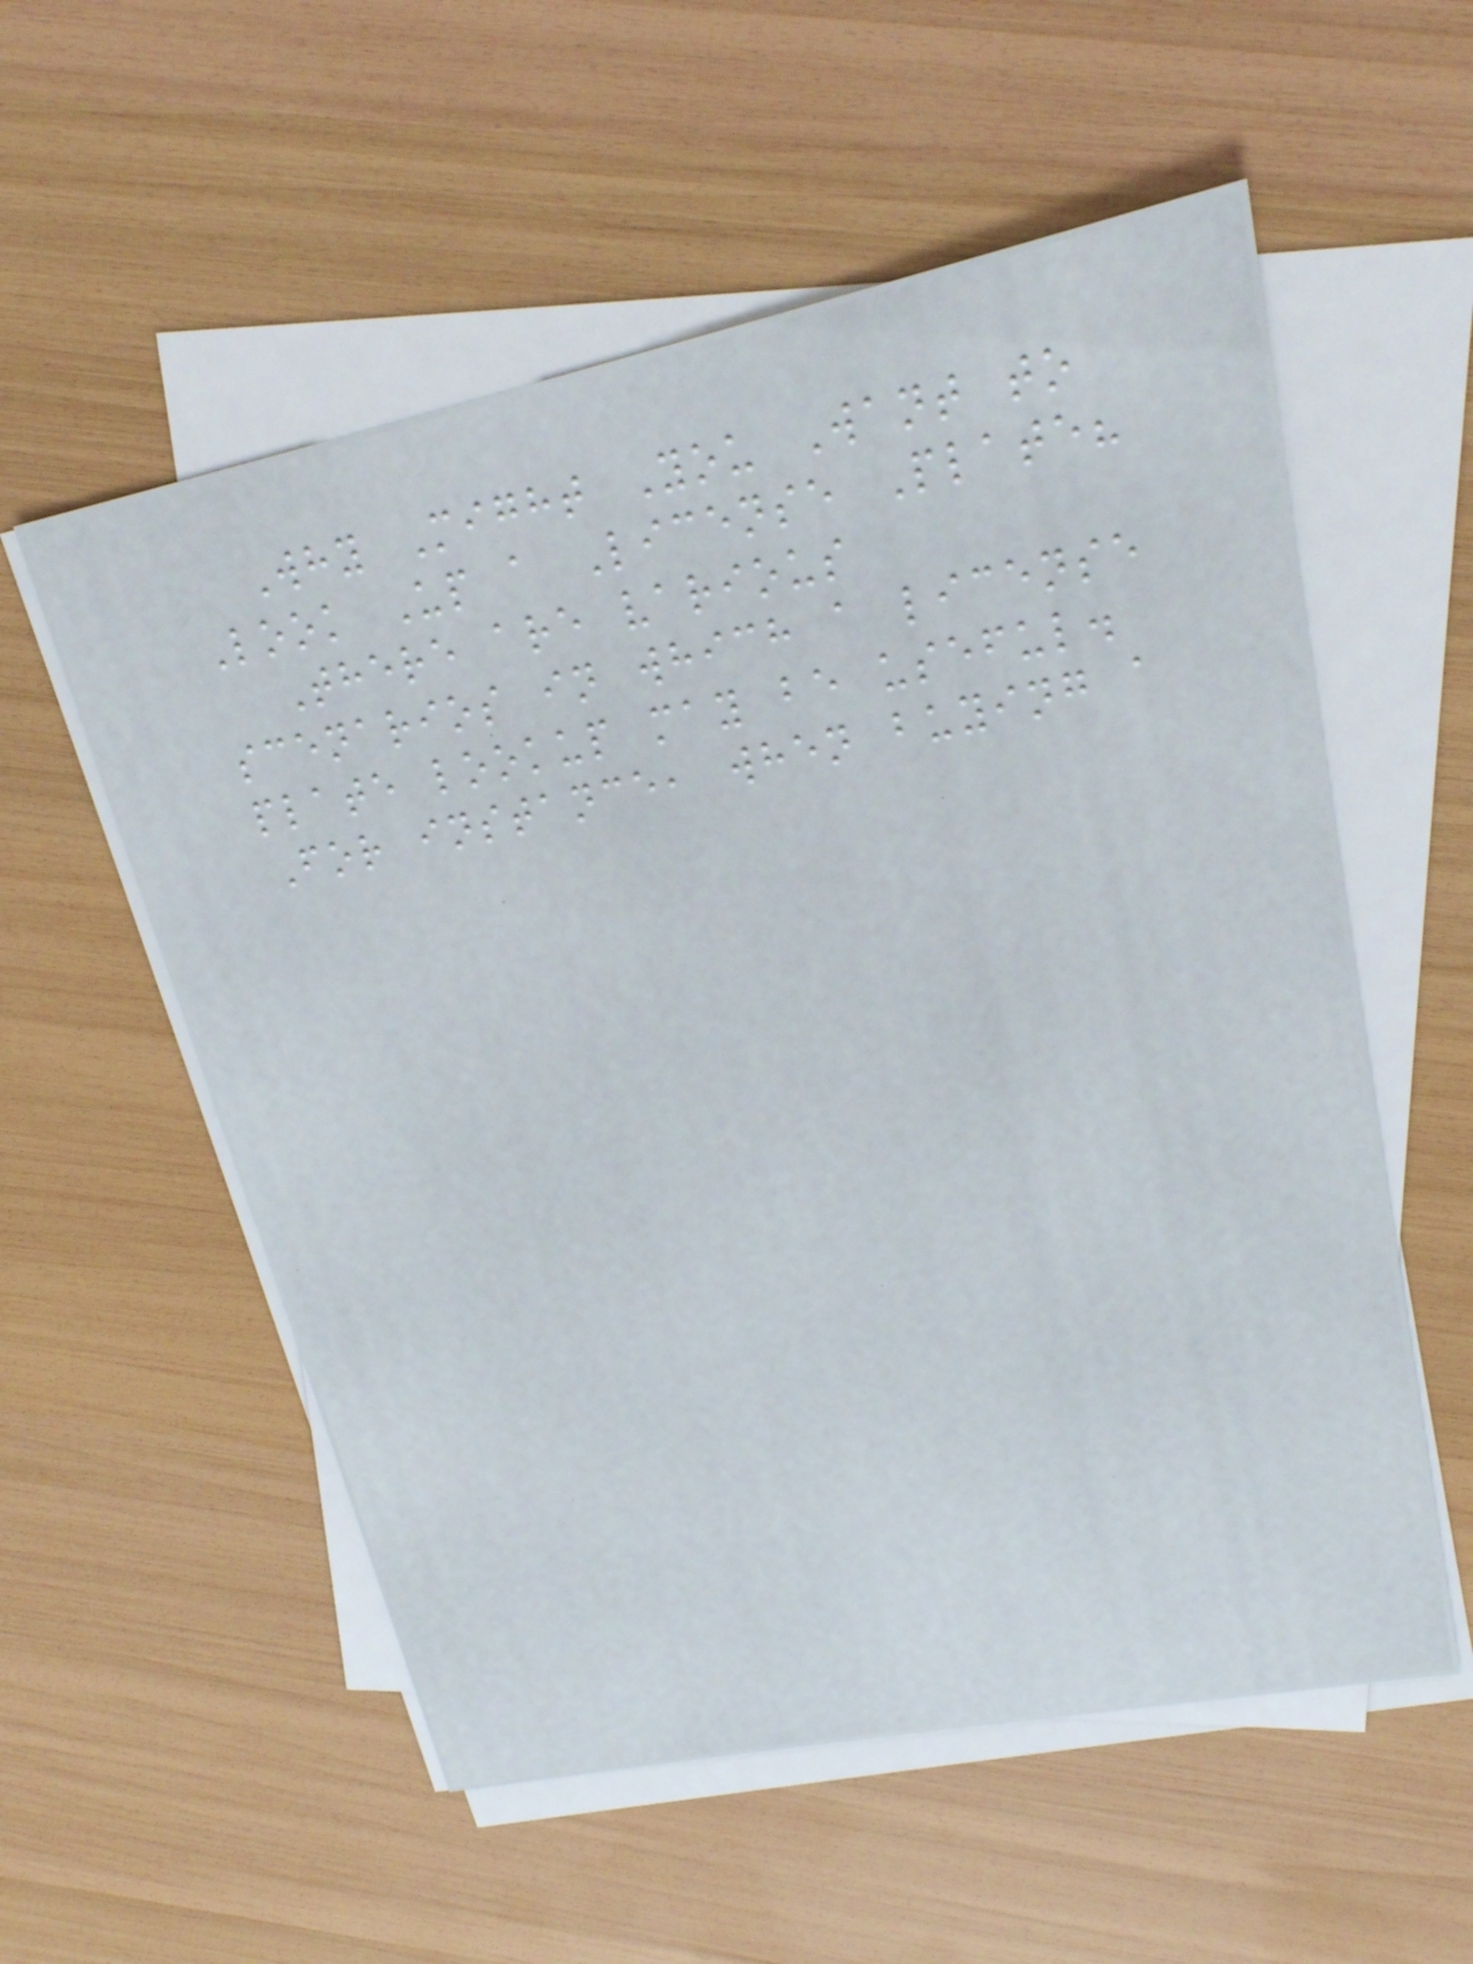Why Might You Want to
Look Up a License Plate?
There are various
scenarios in which a license
plate lookup may be useful.
For instance, when buying a
